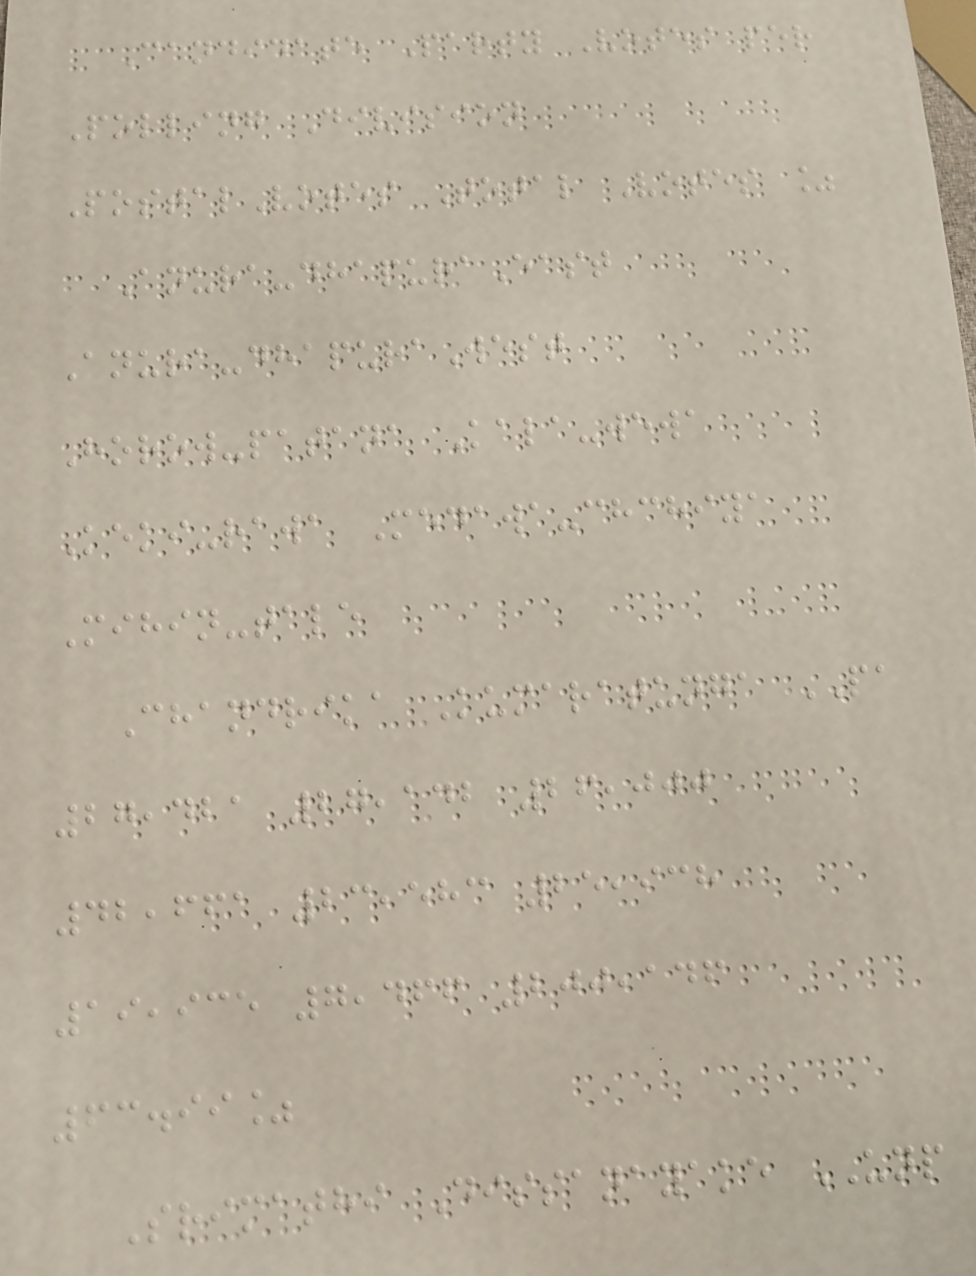Candidate Party Votes per
Polling Division
PostalVotes Total Votes %
Anura-dhapuraEast
Anura-dhapuraWest
Horow-patana Kala-wewa
Keki-rawa Medawa-chchiya
Mihin-tale
Chandrika Kumaratunga PA
27,421 27,142 26,000
42,661 23,583 25,938
19,935 7,466 200,146
63.99%
Srimathi Dissanayake UNP
